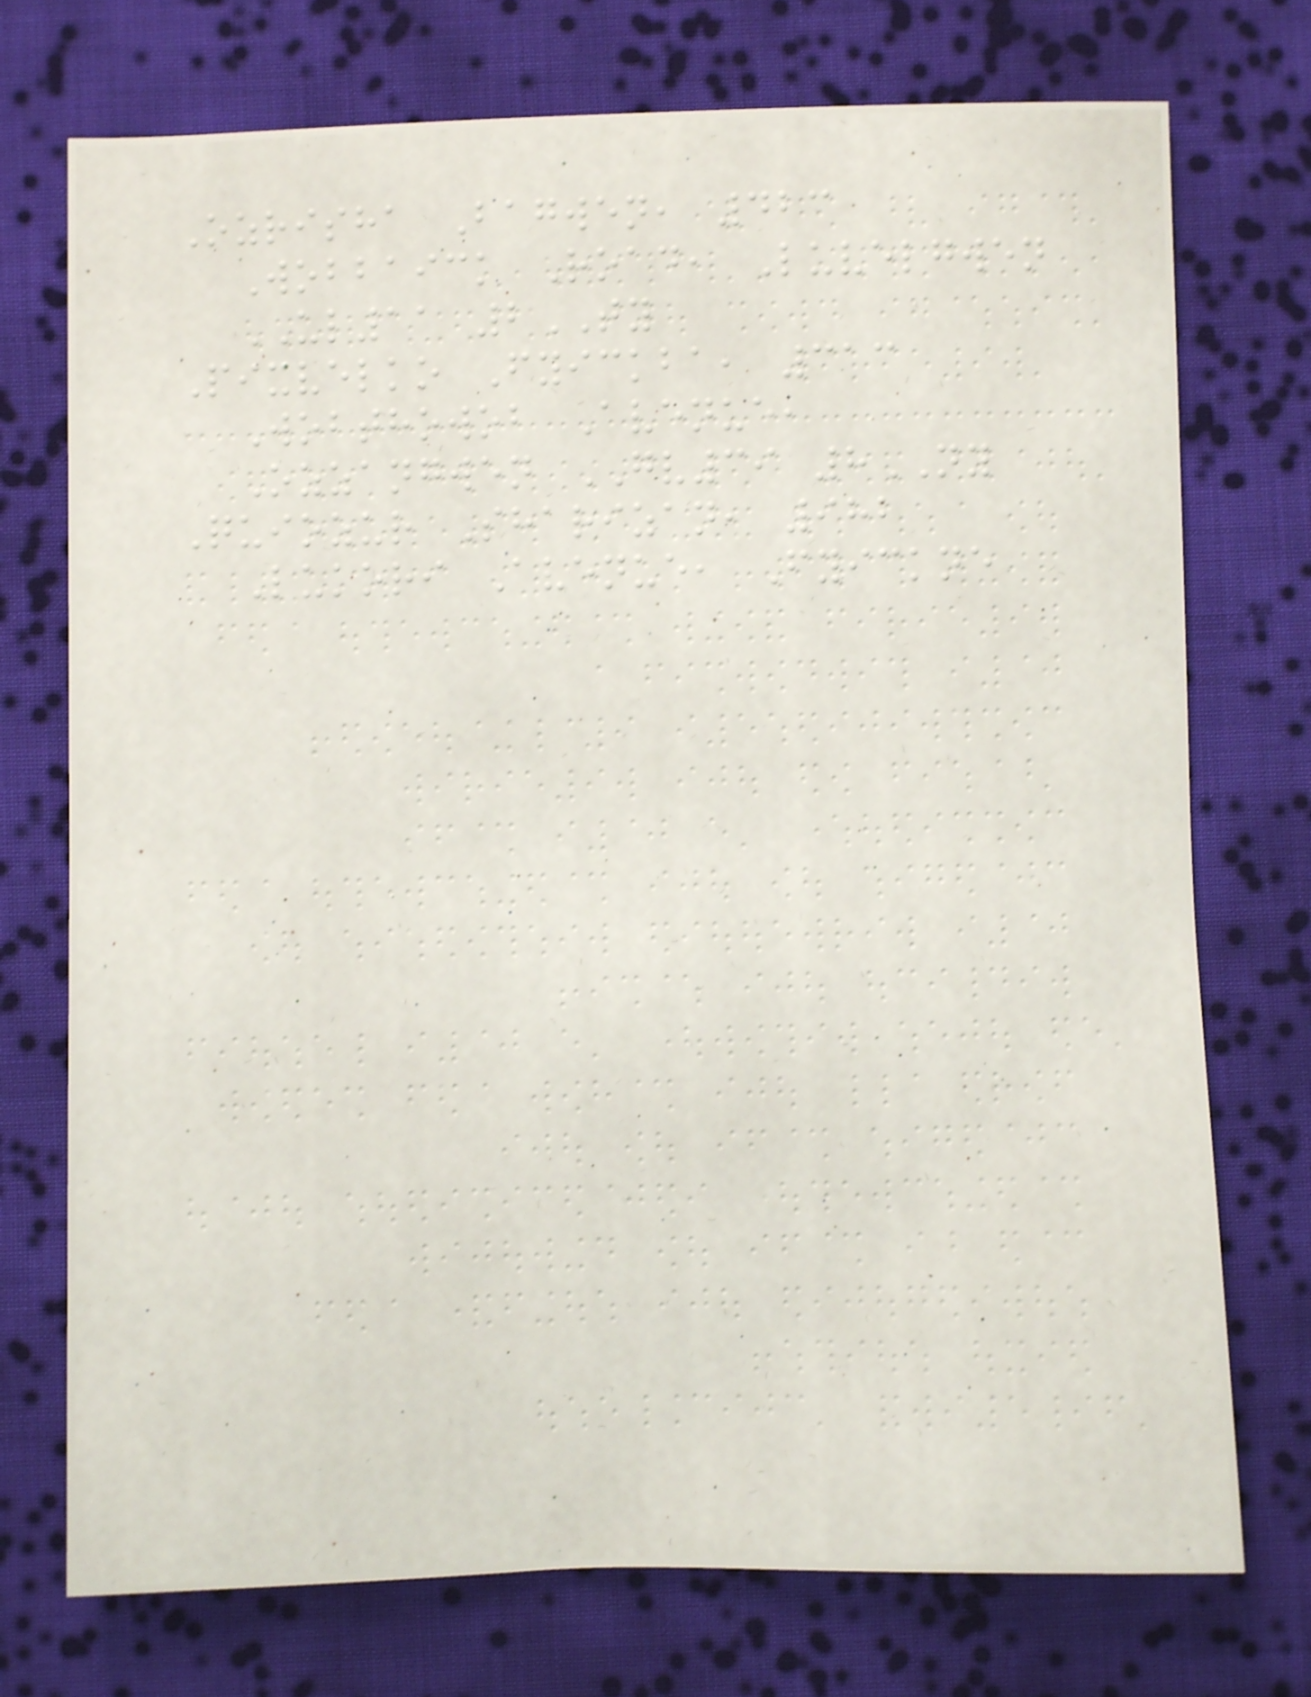Ozrisha Bagwen, 423
Wobbaick Road, Luvelgwen
UL11 2TY
Pixvelko Fyickba, 313
Wobthowob Avenue,
Ozzangwen GV39 8NY
Quiozur Sharizan, 982
Lukori Avenue, Fyickne
